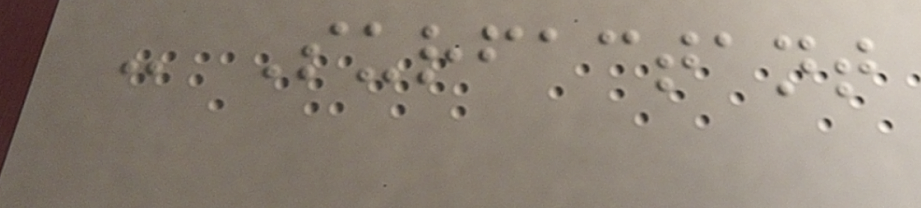- Surfactant
